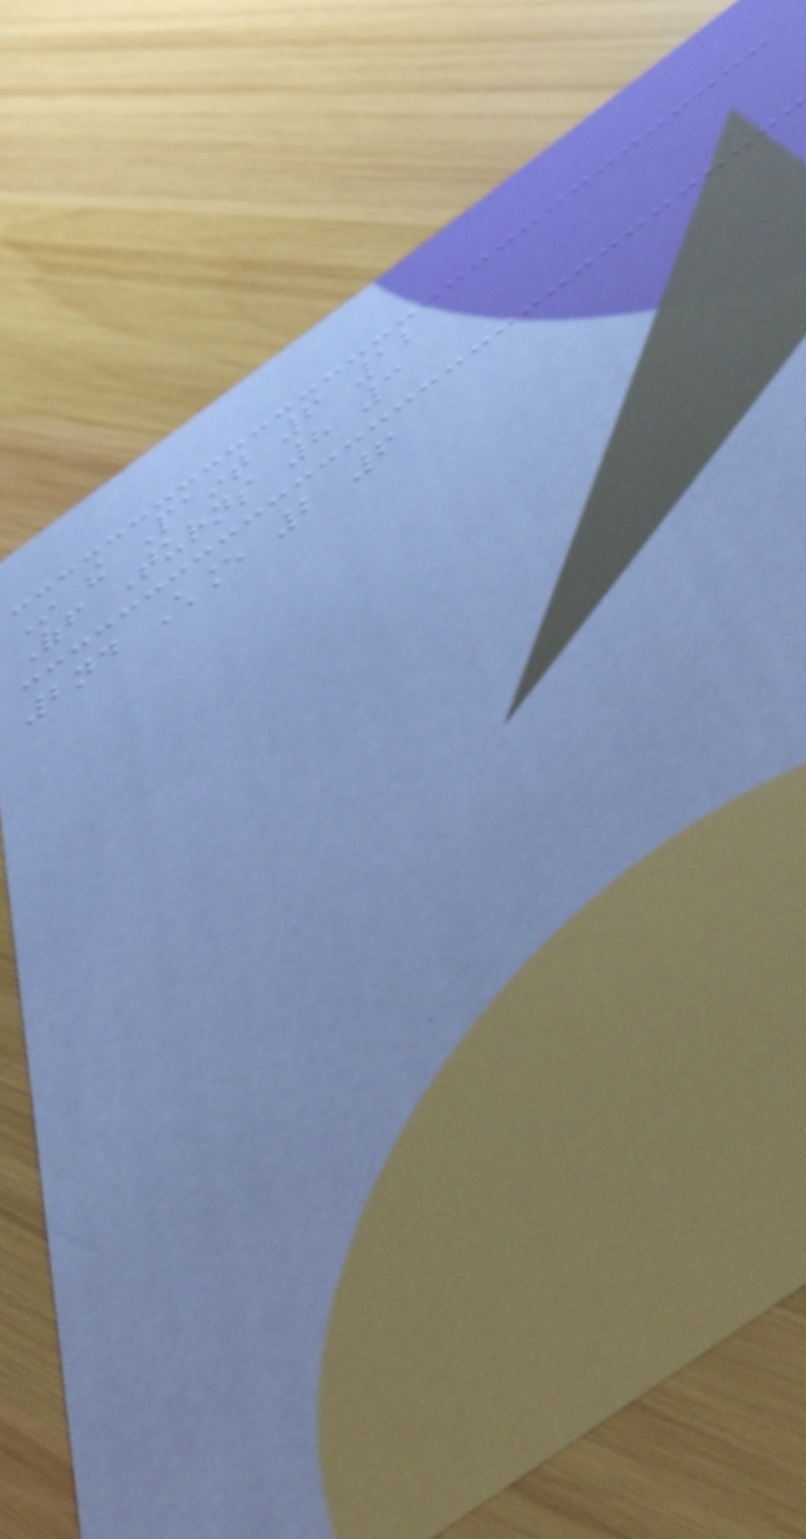In the Paint 6 12
Off Turns 8 3
2nd Chance 2 6
